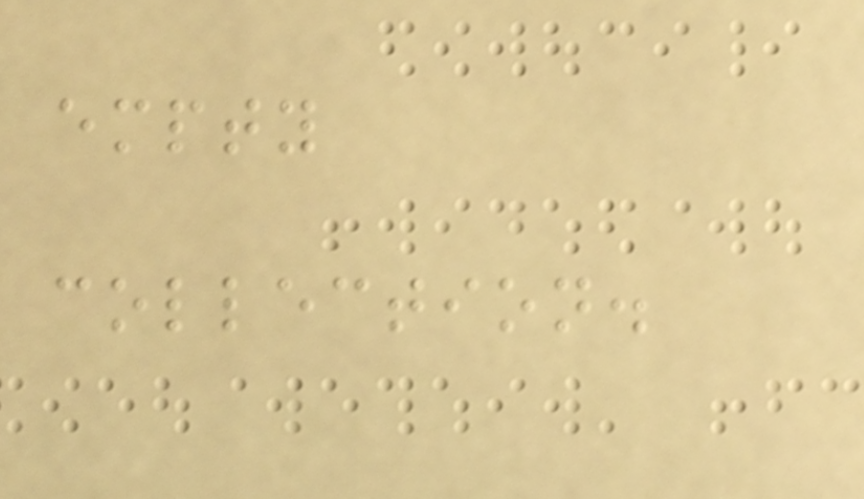empty
collection.
